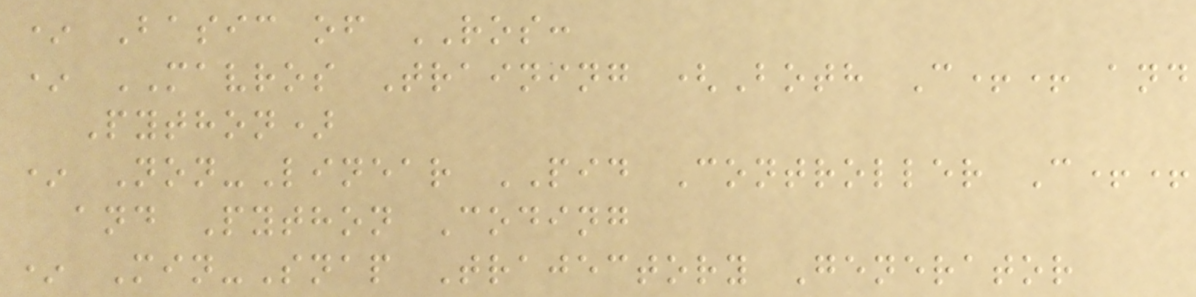* Basic of ROS:
* MAVROS Training (Both C++ and
Python)
* Non-Linear PID Controller C++
and Python Coding
* Min-Snap Trajectory Generator
